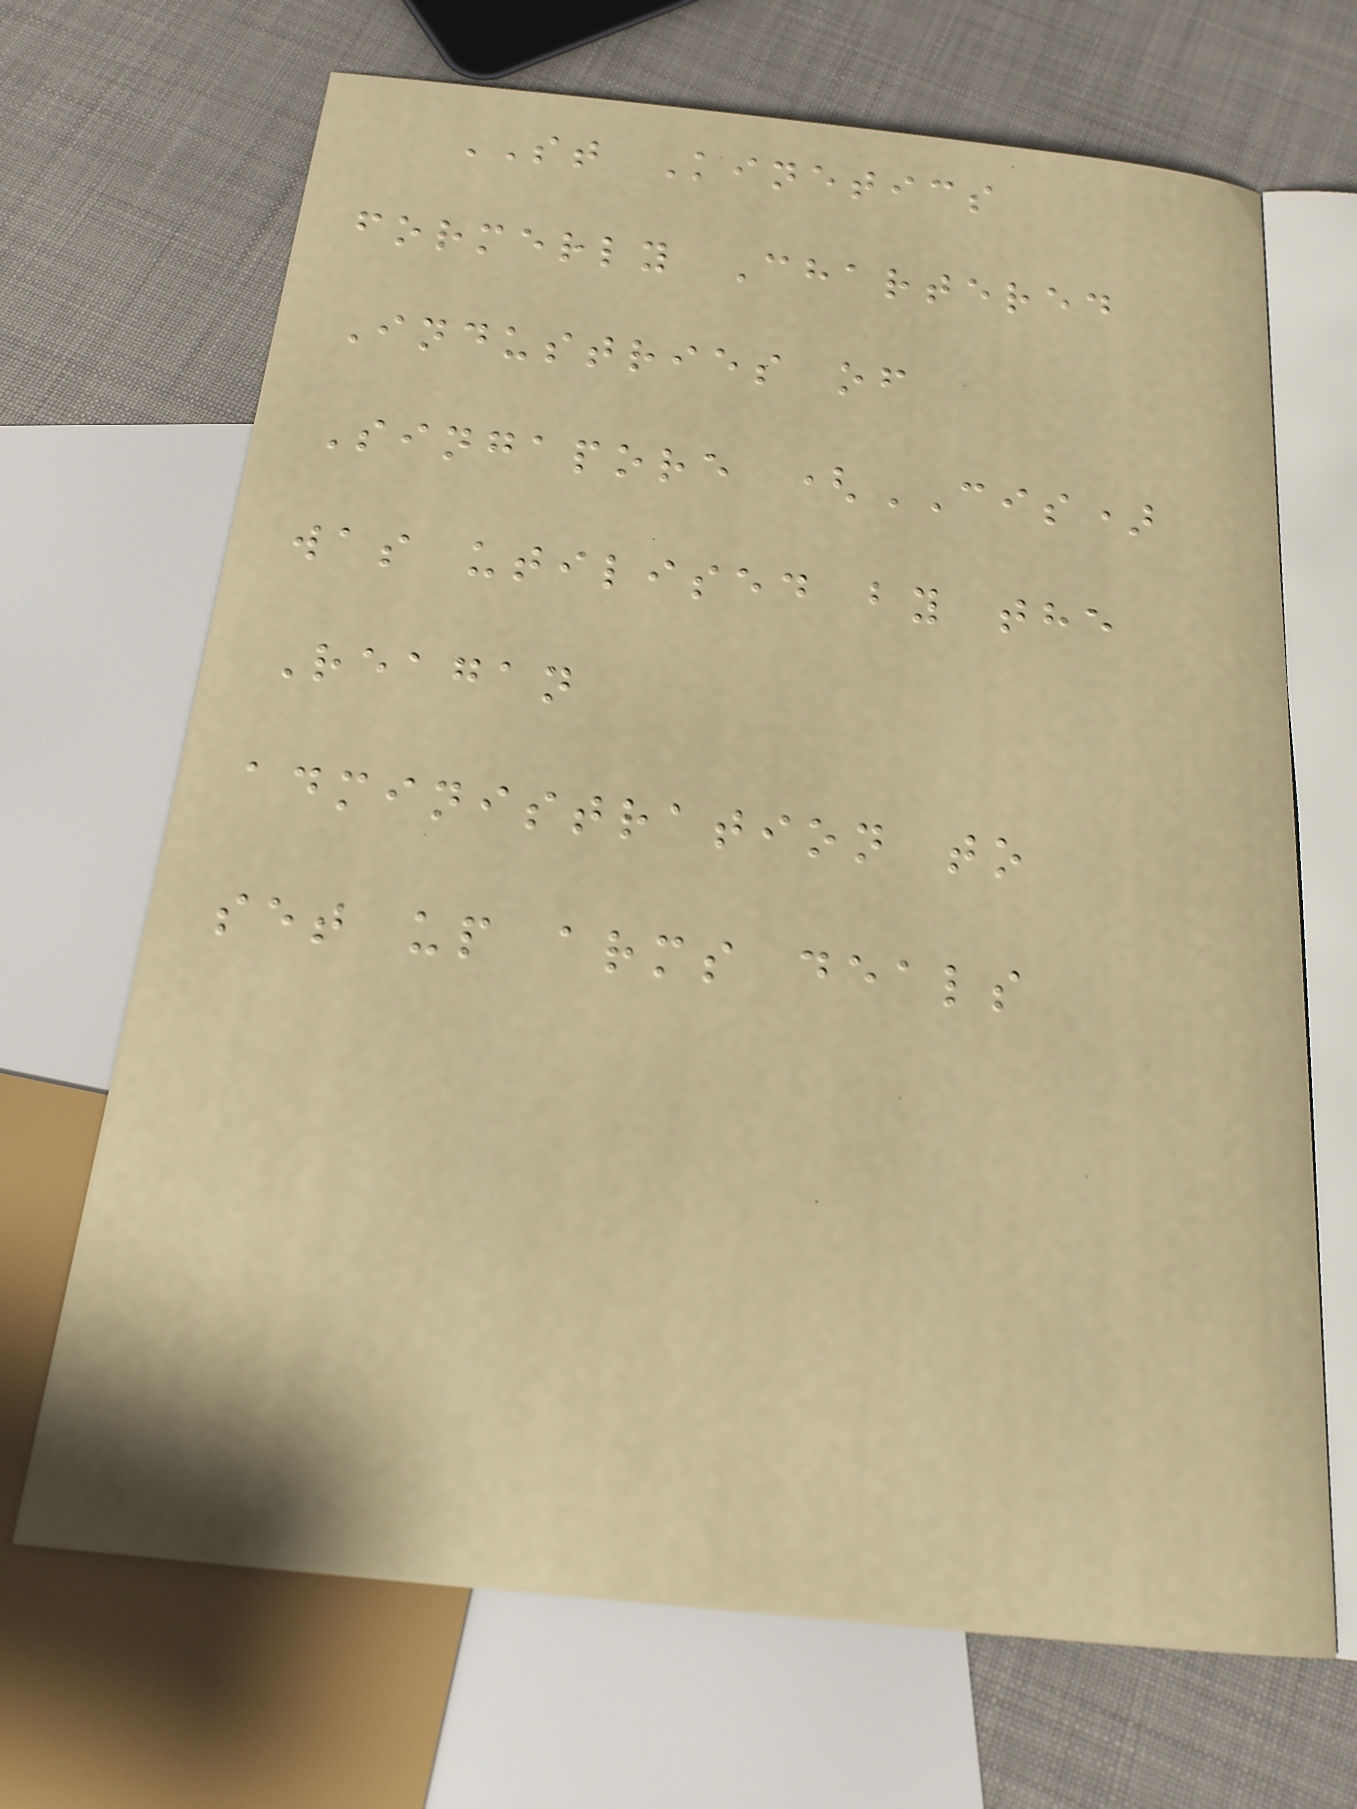ST Kinetics
formerly Chartered
Industries of
Singapore (CIS)
was utilised by the
Reagan
administration to
set up arms deals
